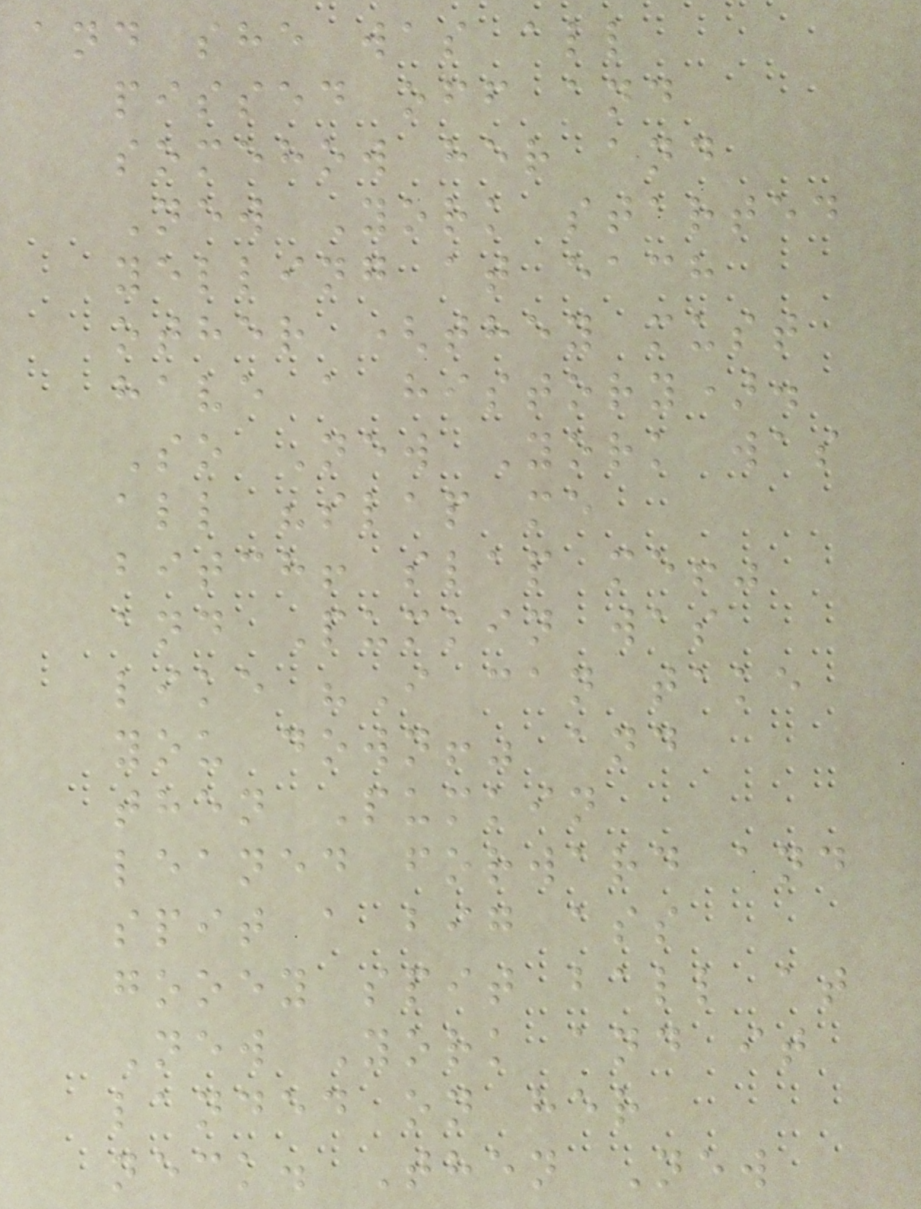and she was all
pissed off and
somehow her and
New York started
yelling at each
other (they must
have a history).
So New York was
all "slap me
bitch! slap me!"
and Pumkin was
like "I can take
you down!" and
then Pumkin
leaned forward and
spit a big ass
gooey spit ball at
New York and it
landed on her
neck. Then New
